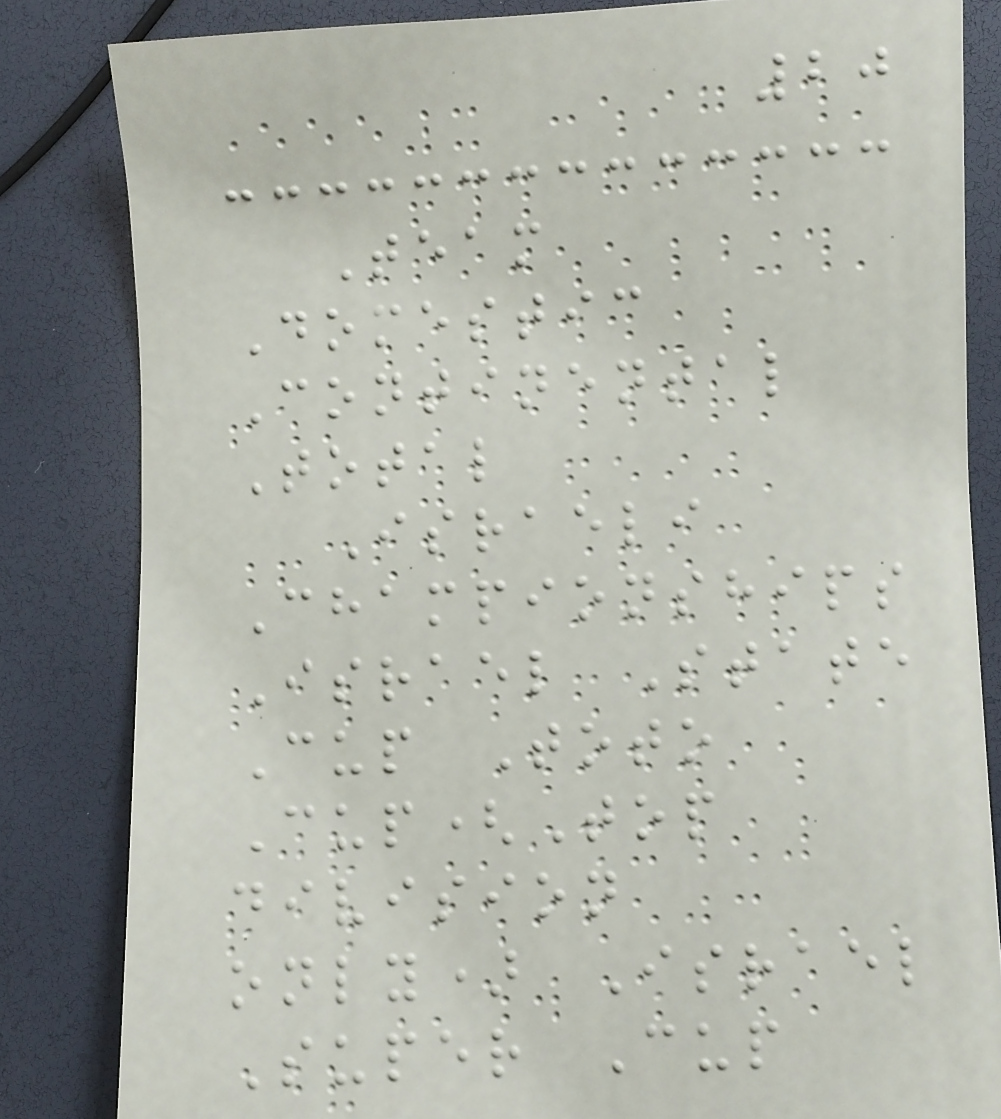20
Team
Domestic
Continental
Total
Israeli
Championships
Israel State
Cup Toto
Cup(Top
division
only) Israel
Super Cup
